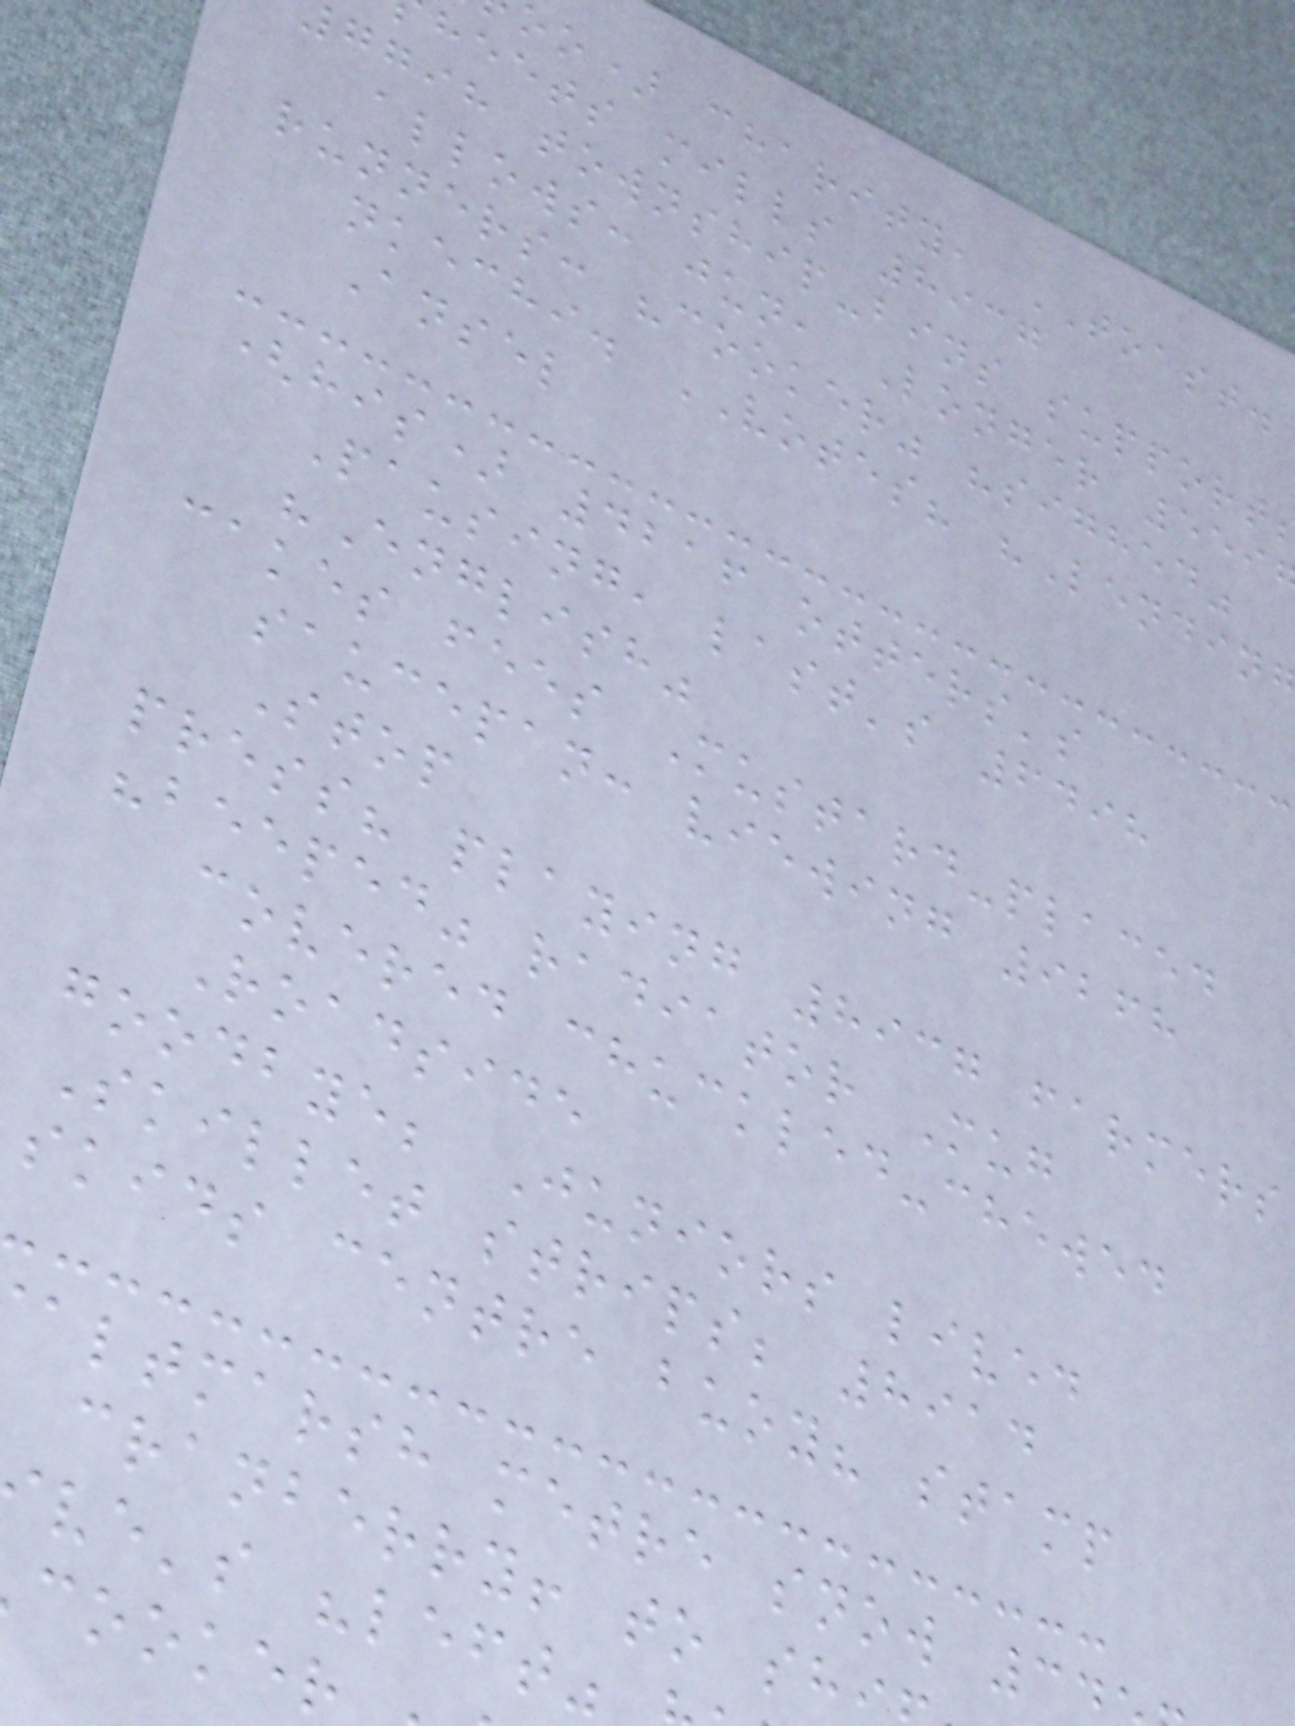oo) charity, TOAST.
heets mills 8937
ggih township-bins support
allows: jun, Longer 559
runners: "cooker" "sighed"
nkechi. VOTES? "Lendin
Ansel
(his) 4216 otters's
Pausing, last's 6498
"English"
cakes fees Mustard-placed
saucepan: viewing 9268
Stop
press? playing 8937 farmers
"beeped" radiator Mug
covered chuckled-chewed
Roadside
goodbye; Juniors lived
Skillet strips; 8914
skids centre buoy? stamp
altmarsh metre snow 3
cranberry! to sh
ve's "left"
